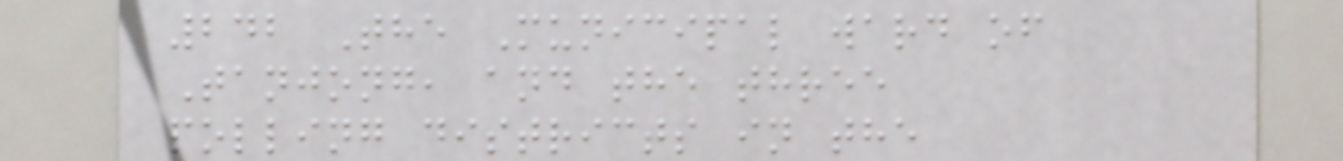242 The Municipal ward of
Tanjong, and the three
polling districts in the
